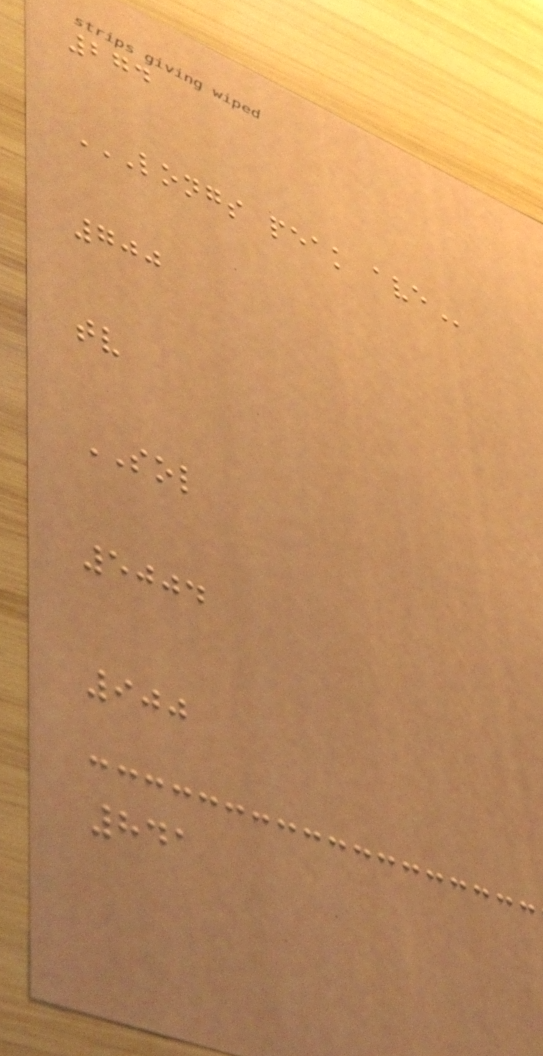274
LONGS PEAK AVE
700
tv
SOL
5004
900
841
